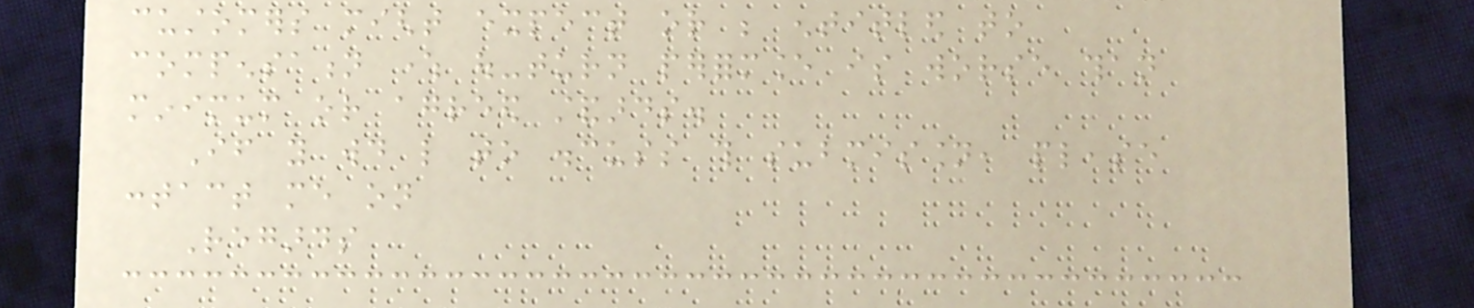customers might expect or be entitled to
compensation where out-turn performance is worse than
minimum or agreed standards.
If you would like to discuss this submission, please
contact me on
Regards
